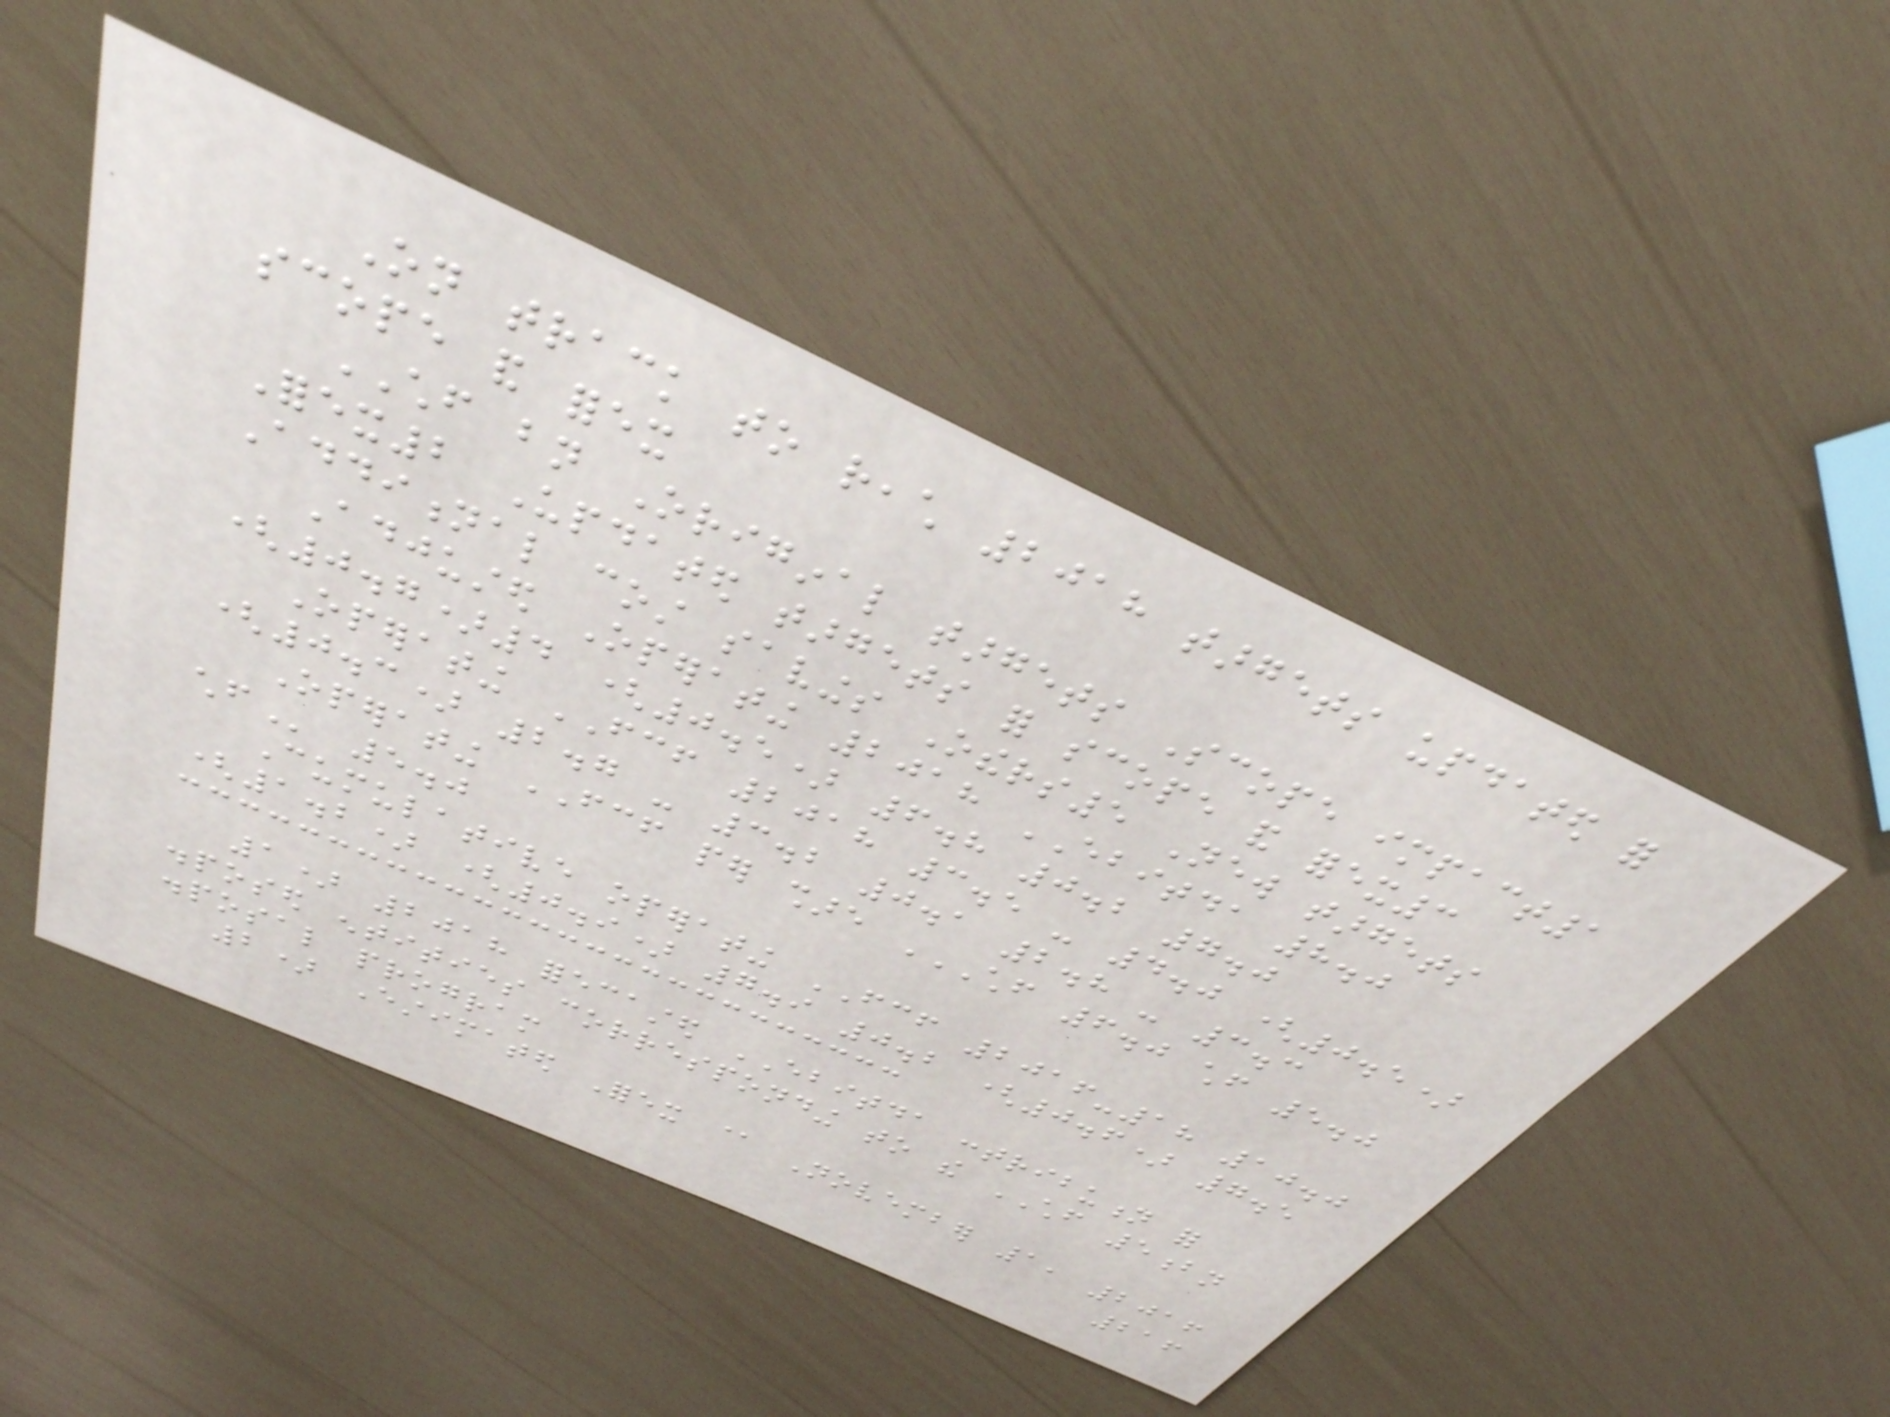On track to reach 2018 targets updated for
scope and forex
CHF bn Original targets Scope impact1
Forex2 Updated targets for scope and forex3
Additional cost savings Others5 New targets
Adjusted Operating 2018 EBITDA 8.0
(0.7)4 (0.5) 6.8 0.2 7.0
Operating FCF 2018 3.5 - 4.0 (0.5)
(0.3) 2.7 - 3.2 0.1 2.8 - 3.3
Operating FCF per share CHF 6.0 CHF 5.0
CHF 5.0
Cumulative operating FCF 2016-18 10.0
(1.2) (0.9) 7.9 0.2 (0.6) 7.5
1) 2018 forecasted EBITDA contribution for
disposed entities corresponding to the CHF 5bn
disposal program
2) Estimated Forex @ November 1, 2016
216
